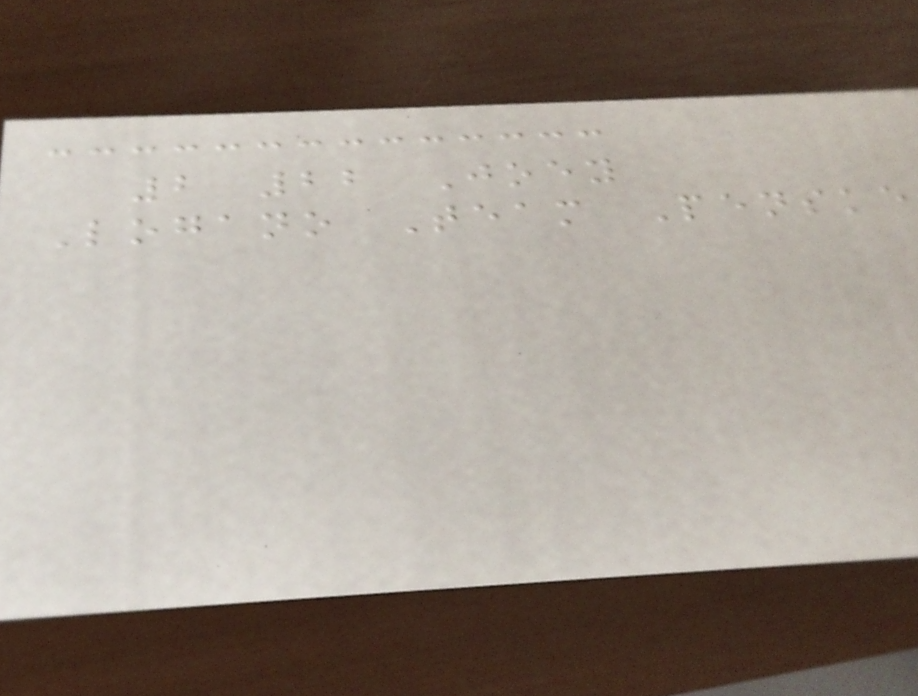2 22 Joey
Logano Team Penske
